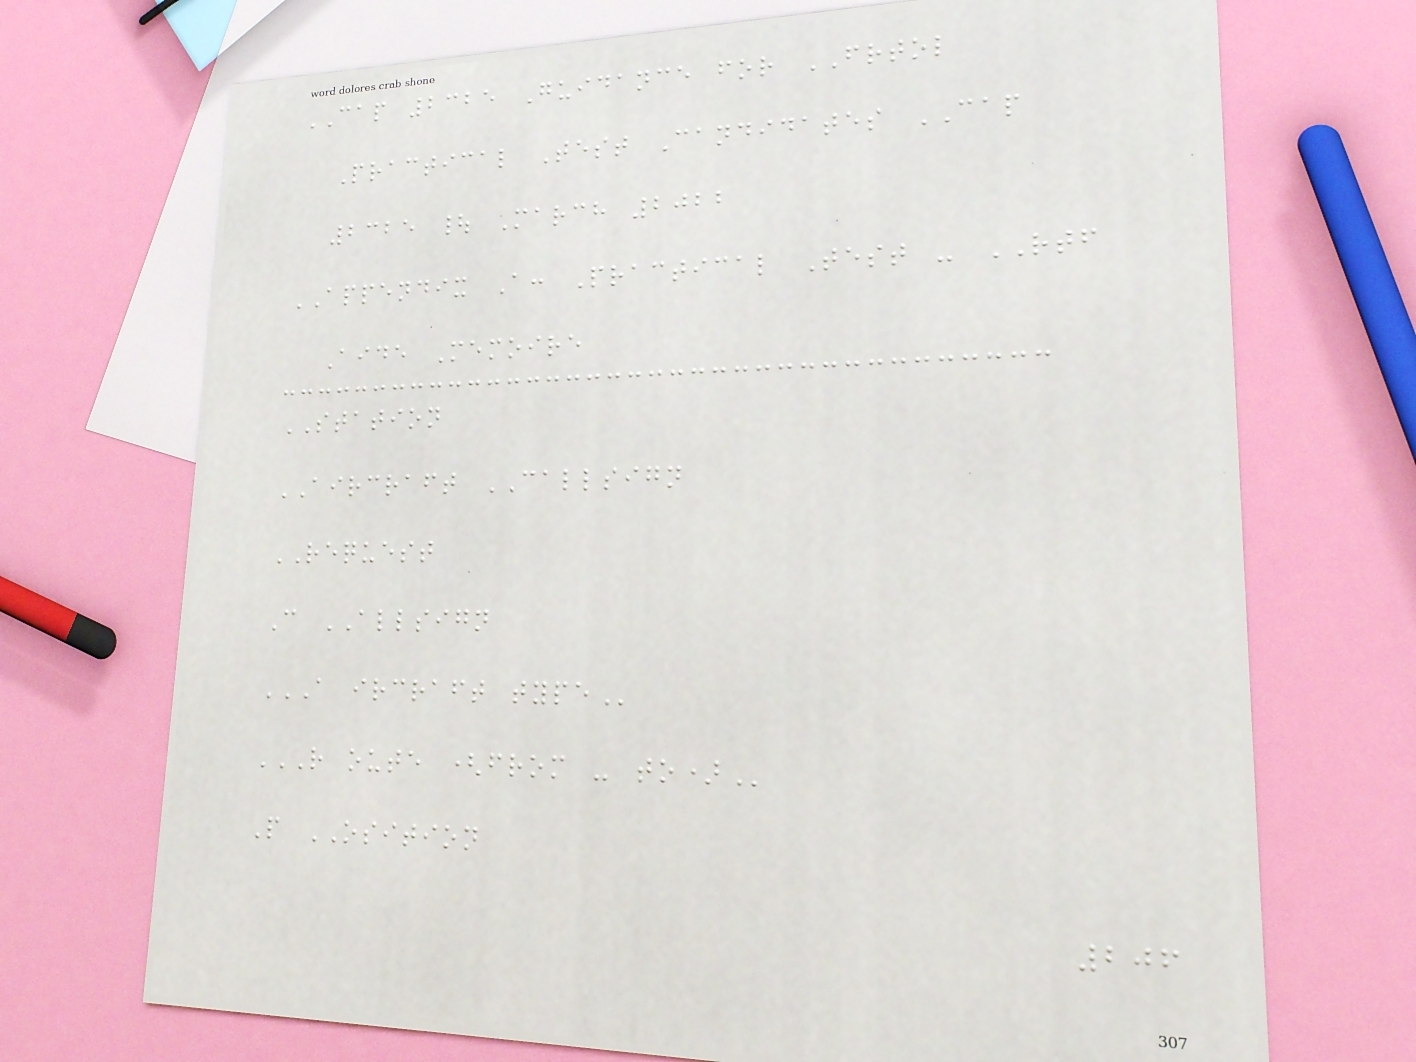CAP 2325 Guidance for FRTOL
Practical Test Candidates CAP
2325 | March 2022
APPENDIX A: Practical Test - RTF
Aide Memoire
STATION
AIRCRAFT CALLSIGN
REQUEST
C ALLSIGN
A IRCRAFT TYPE
R OUTE (FROM - TO)
P OSITION
206
